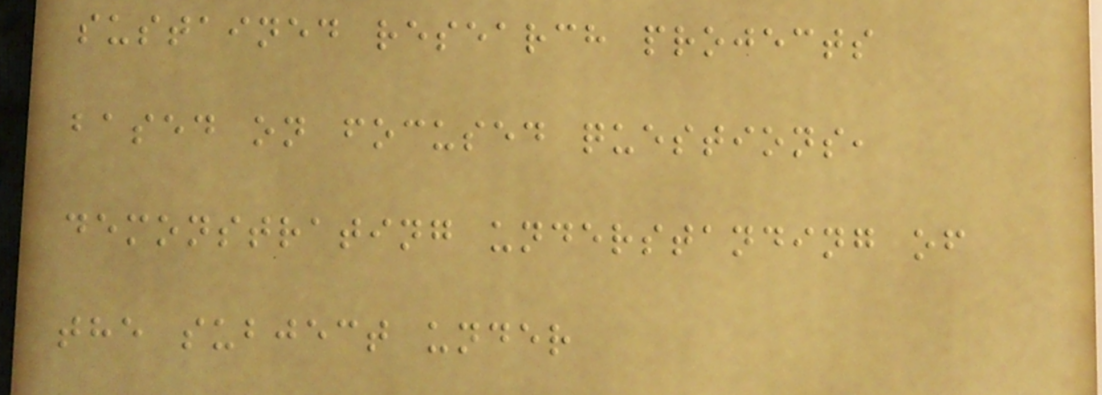sustained research projects
based on focused questions,
demonstrating understanding of
the subject under
